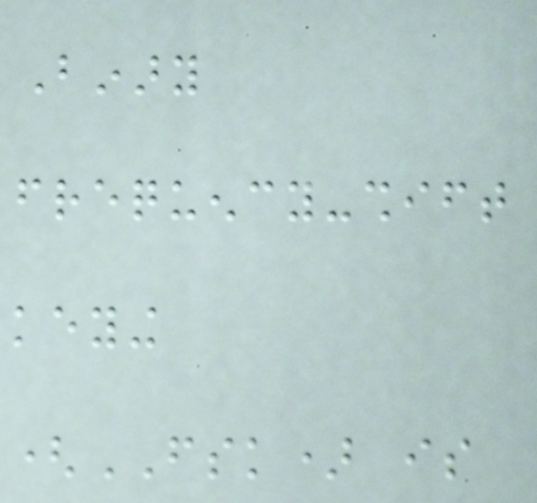Binary
frequency-shift
keying
(FSK) is
